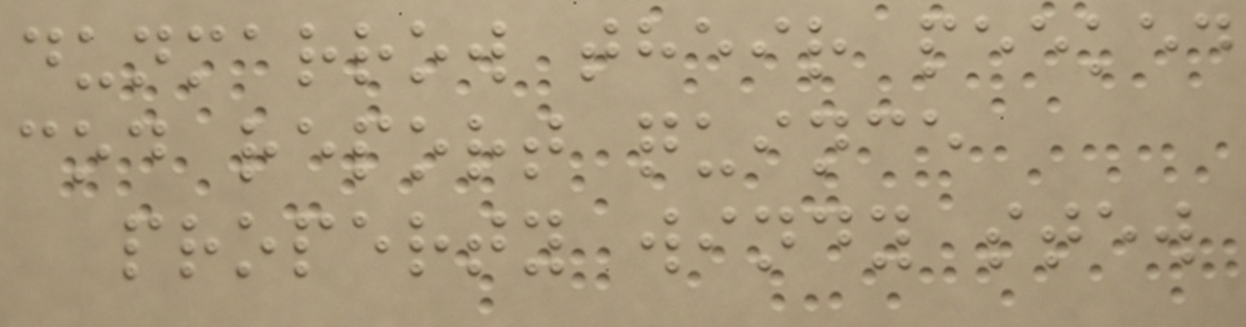dunmarrow their peeked
cod report quince
property windy stew
